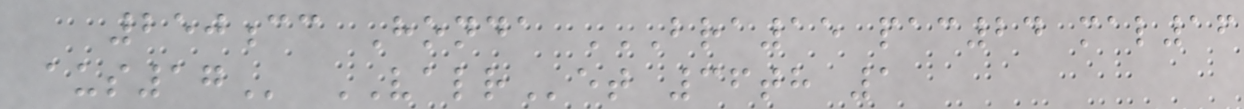250cc Honda BRA15 PAC24 MAL16
AUS17 VALRet 36th 1
